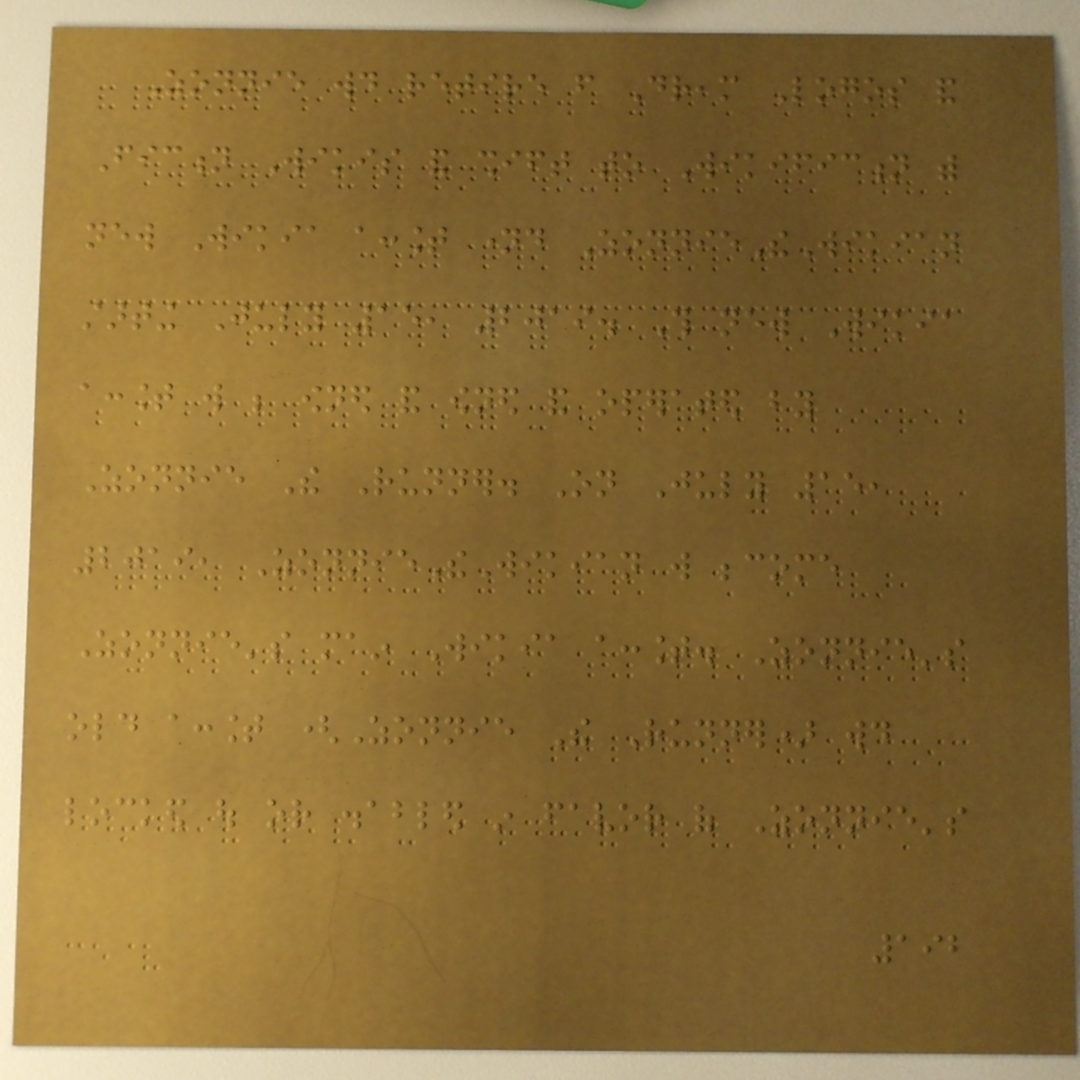Zonnie would retire from Dream Logos and
Fiction Wikis and shift to Wikifiction with
new Wikia account named ZonnieTheWikian
starting July 15, 2019. This new Wikia
account will be owned and owned and operated by
Zonnie The Runner. On July 15,
2019, ZonnieTheWikian will become
Zonnie's main Wikia account. Zonnie's
old account (Zonnie The Runner) would
locked out or disabled in favor of Zonnie's
192
